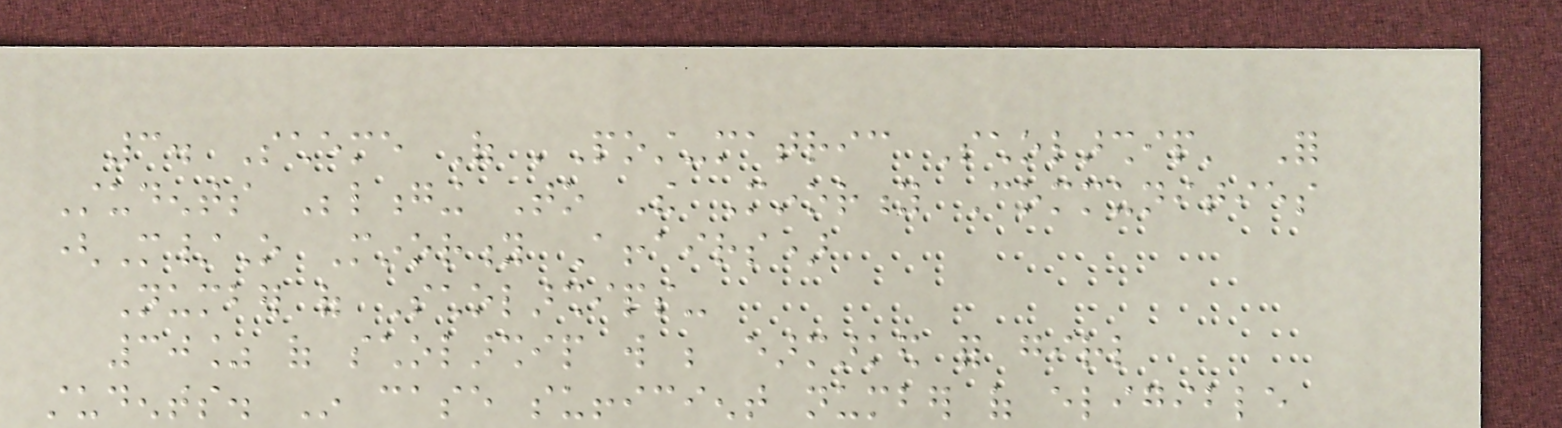3. Scheme Of 'Post-matric Scholarship' For
Students Belonging To The Minority Communities
(M/O Minority Affairs)
Number of Scholarships-
30% of scholarship will be earmarked for girl
students. In case sufficient number of eligible
